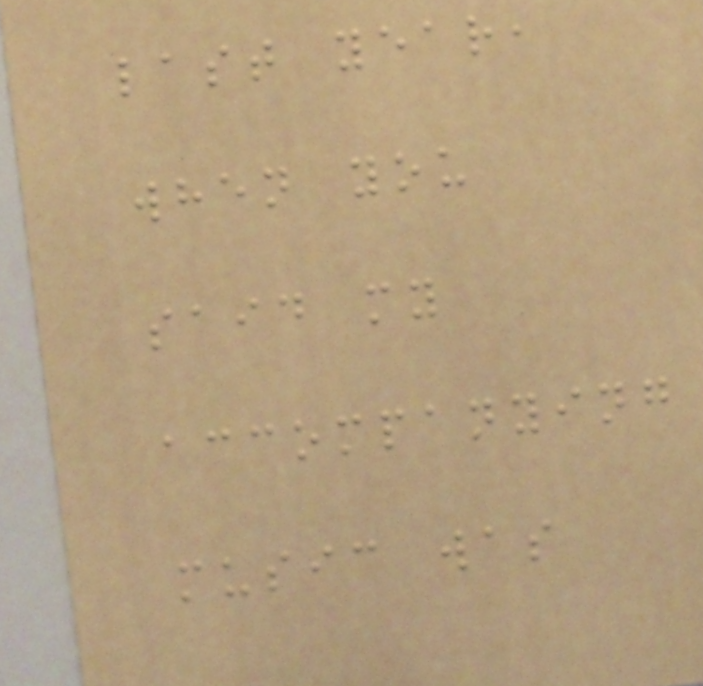last year,
when you
said my
accompanying
music was
